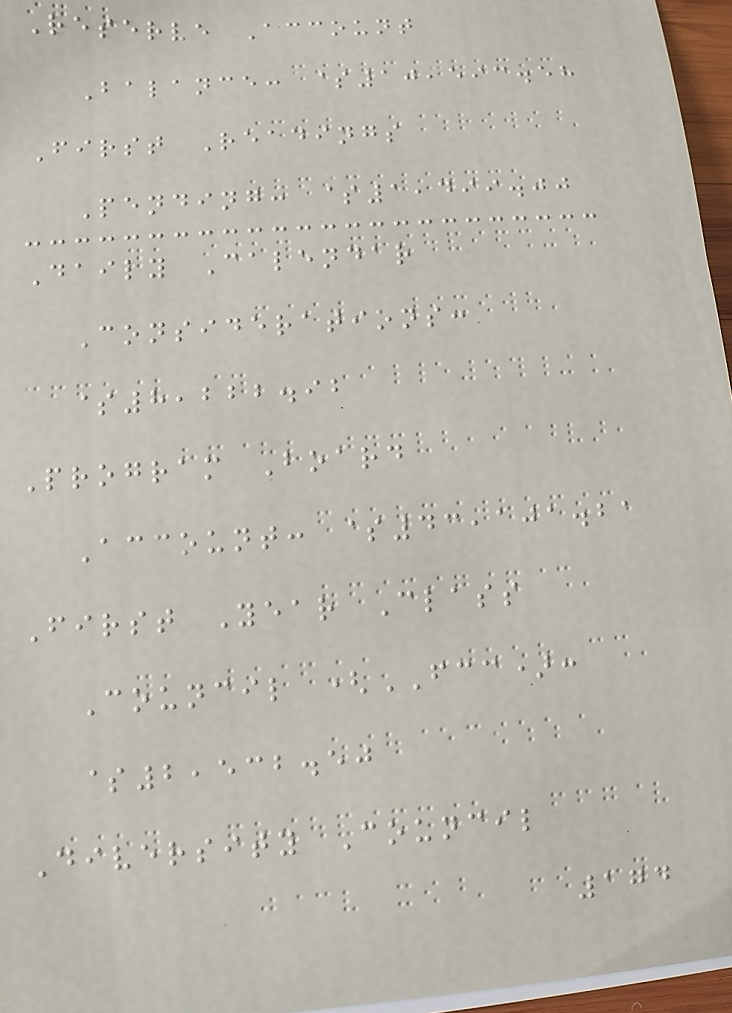Reserve Account
Balance: $10,593.58
First Readings
Pending: $1,499.00
Daily Calendar
Considerations:
$8,222.92
Program Board
Account: $43,101.21
First Year Class
Council (FCC):
$2,532.50
Diversity Council
174
